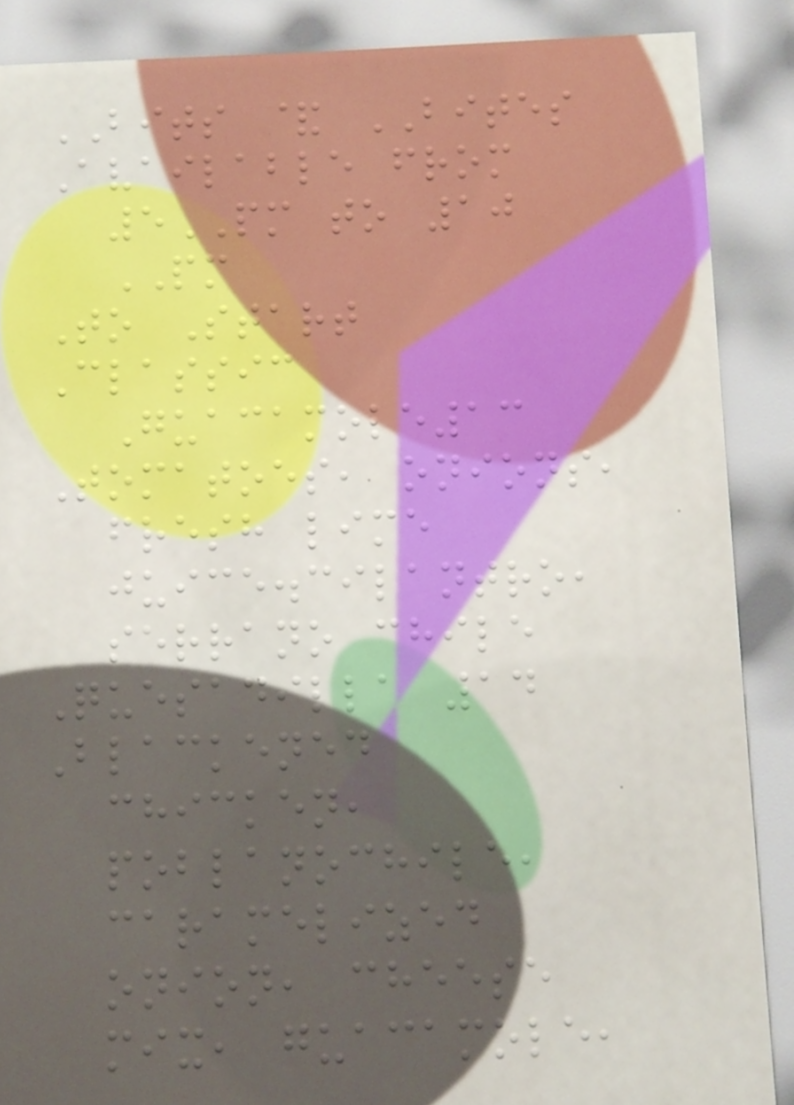BITS & BITES
Available from
5PM to 10
PM
To Start
Classic
Guacamole13
Tomatoes, onions,
fresh lime
juice.cilantro,
serrano chile
Quesadilla 14
Blackened
chicken,
poblanochile,
caramelized
onion, cheese
mix, guacamole,
